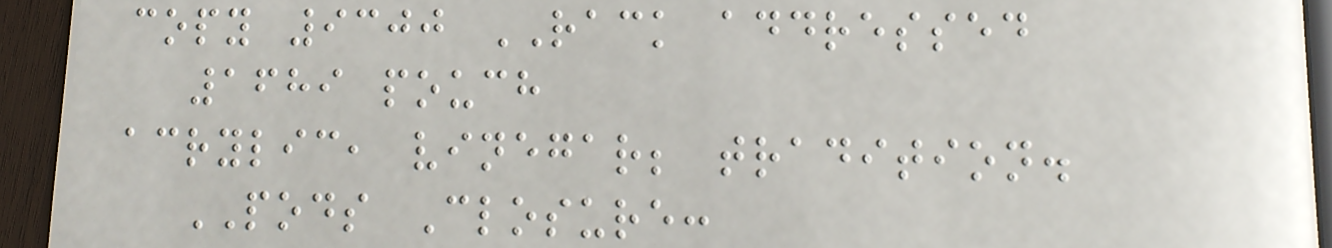copy 9300 RACK addressed
1689 pouch
acrylic, vinegar; tradition.
PODS Closure:
